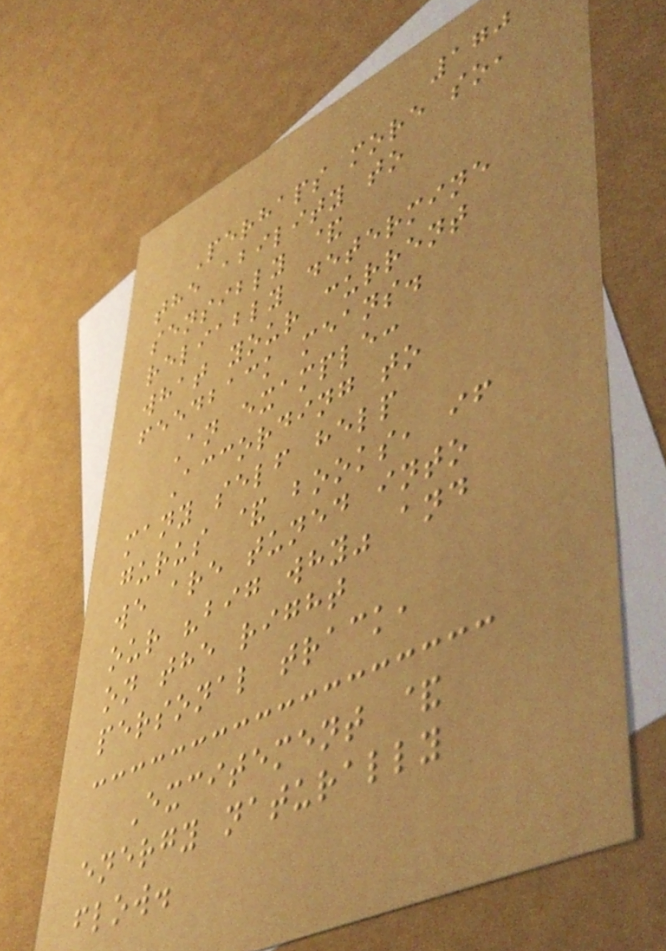170
Perhaps more so,
the ability to
sensibly &
reliably determine
what your current
feedback means.
An example:
According to
many self help
gurus & books, if
we are tuned into
our "big why" and
on the right
personal track,
Excitement &
energy naturally
flow.
